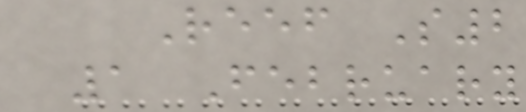Reef S2
1 February
